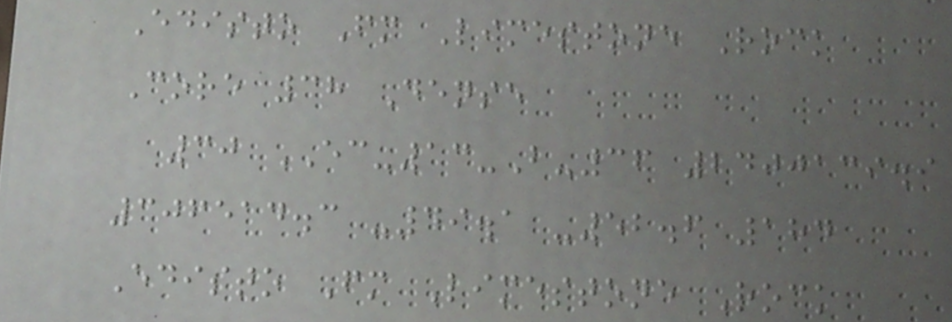Edisto Fm Limestone Rock
Core 38 Dense
30 EC-13-B-36 2400139.9
306514.3 -49.1 -52.6 184
Edisto Fm Limestone Rock
